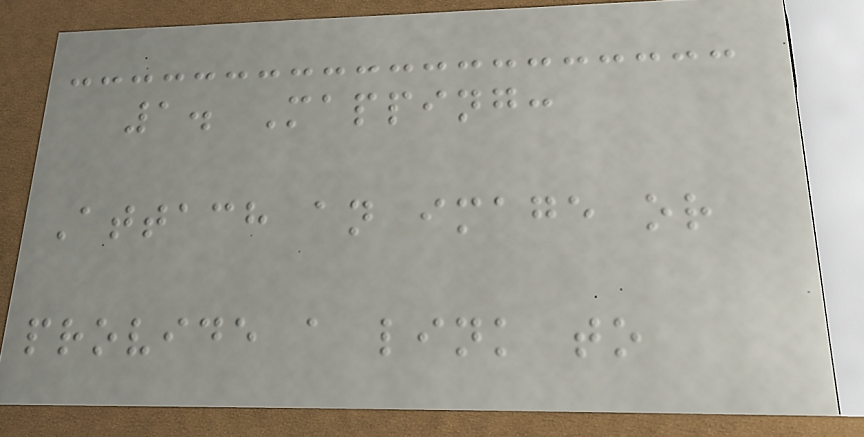1. Mapping:
Attach an image or
provide a link to
